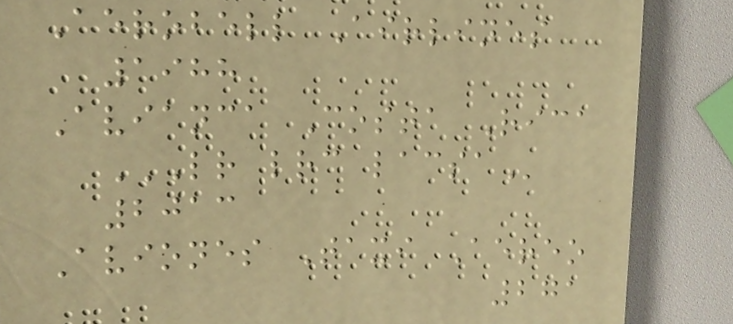Aerobell Airlines
1988
Avianca Costa Rica
LR LRC LACSA
2013
Aviones Taxi Aereo
271
